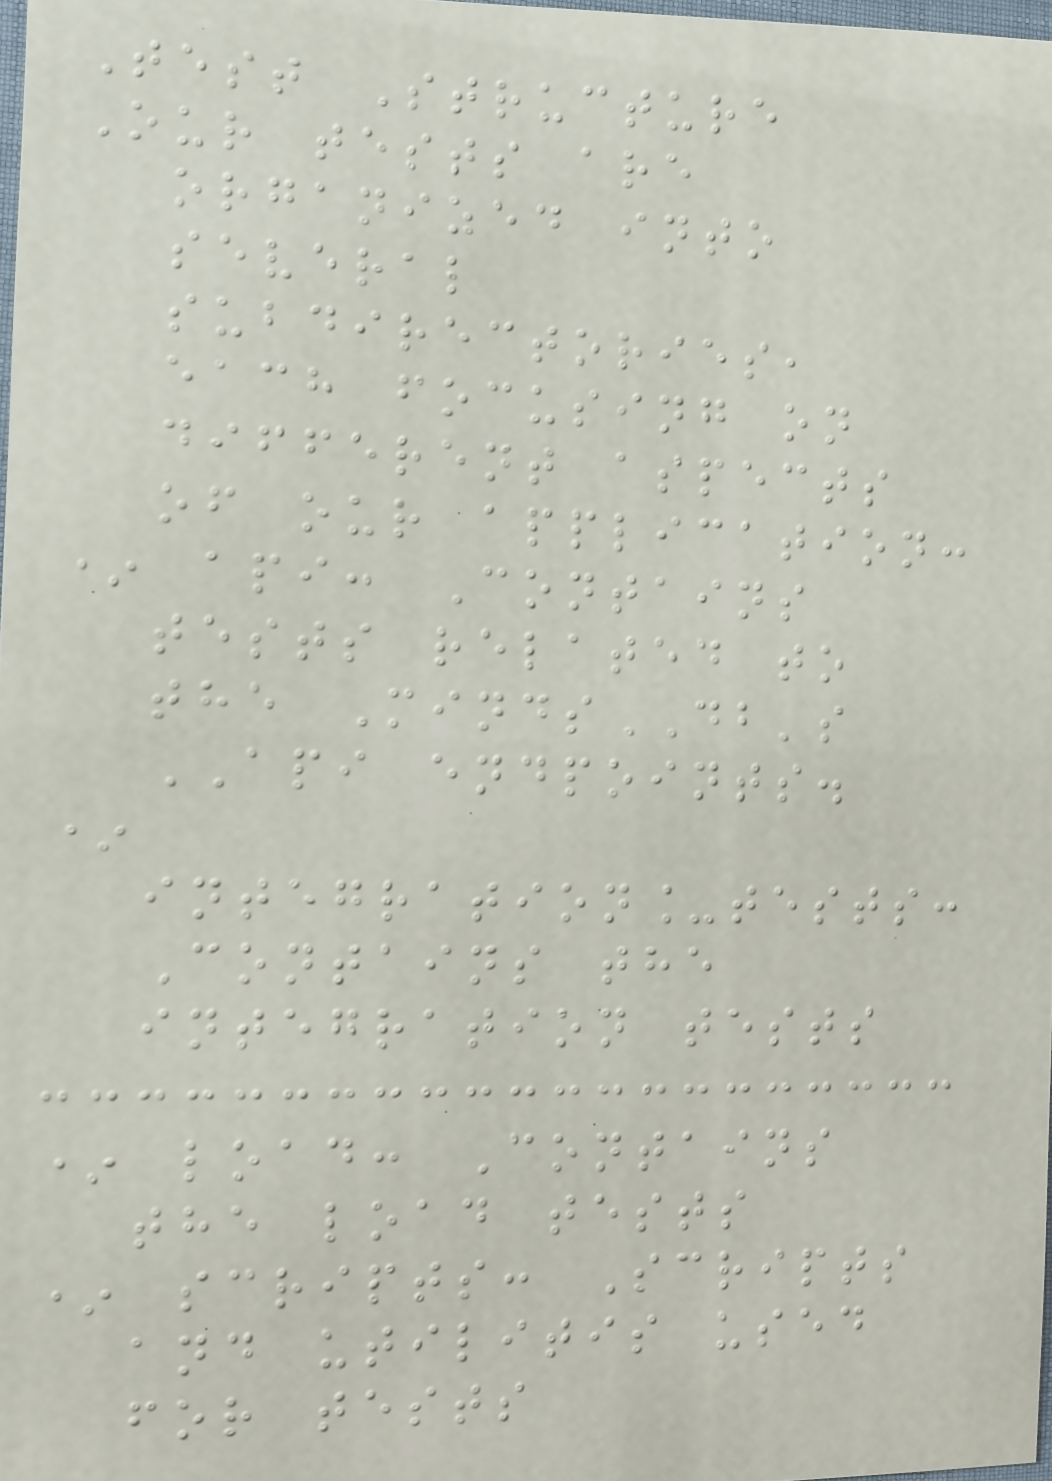Test Structure
Our tests are
organized into
several
subdirectories,
each focusing on
different aspects
of our application:
* api: Contains
tests related to
the MindsDB's
API endpoints.
*
integration_tests:
Contains the
integration tests
* load: Contains
the load tests
* scripts: Scripts
and utilitis used
for tests
